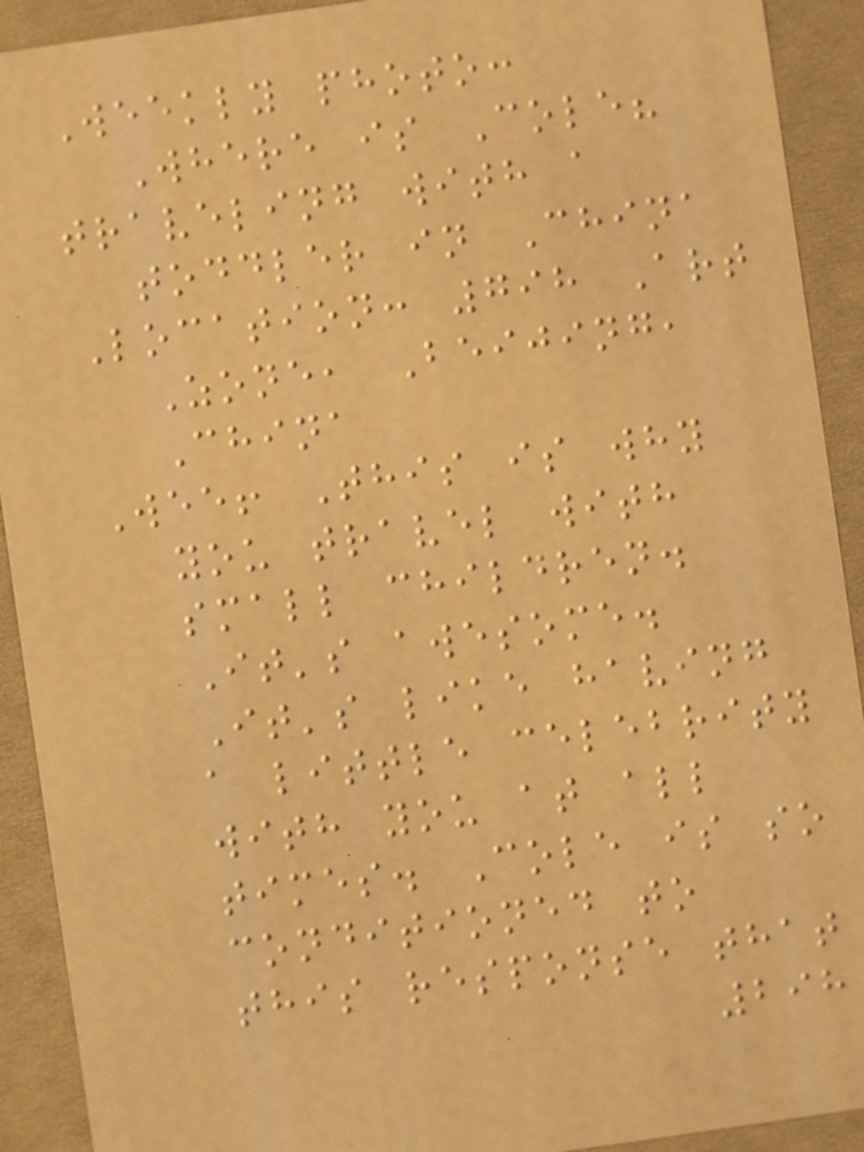Weekly photo:
Where is Cole?
traveling with a
toddler in China
Location: 798 Art
Zone, Beijing,
China
Wee! This is why
you travel with
small children.
It's awesome.
It's like having
a little celebrity
with you at all
times. Cole is so
conditioned to
this response that
298
